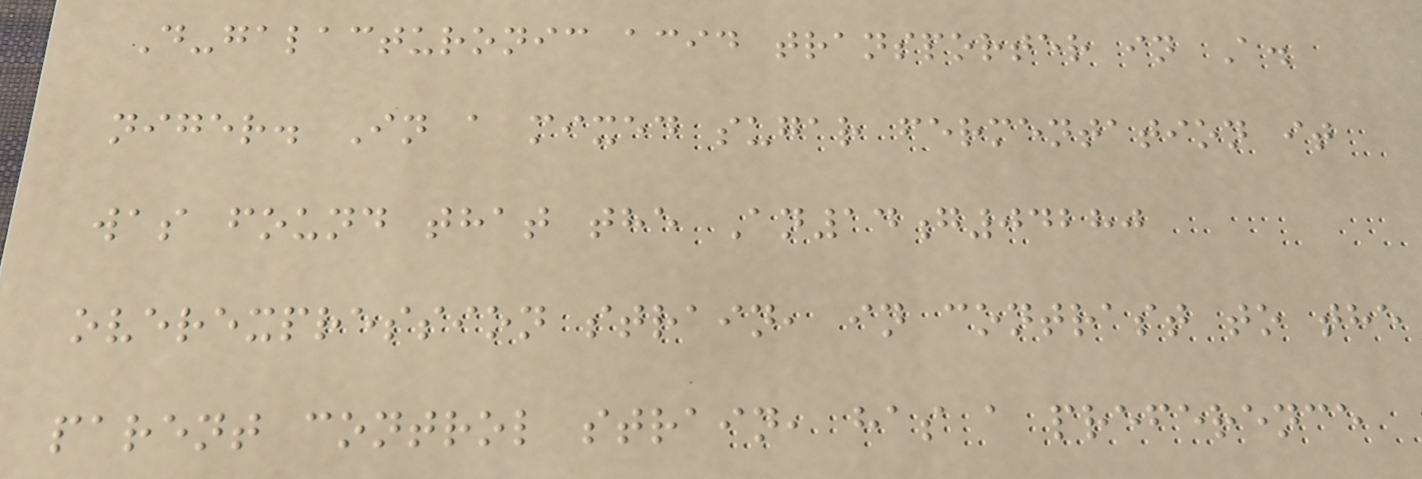D-galacturonic acid transporter in A.
niger. In a mixed sugar fermentation it
was found that the An14g04280
overexpression strain, in contrast to the
parent control strain, has a preference
